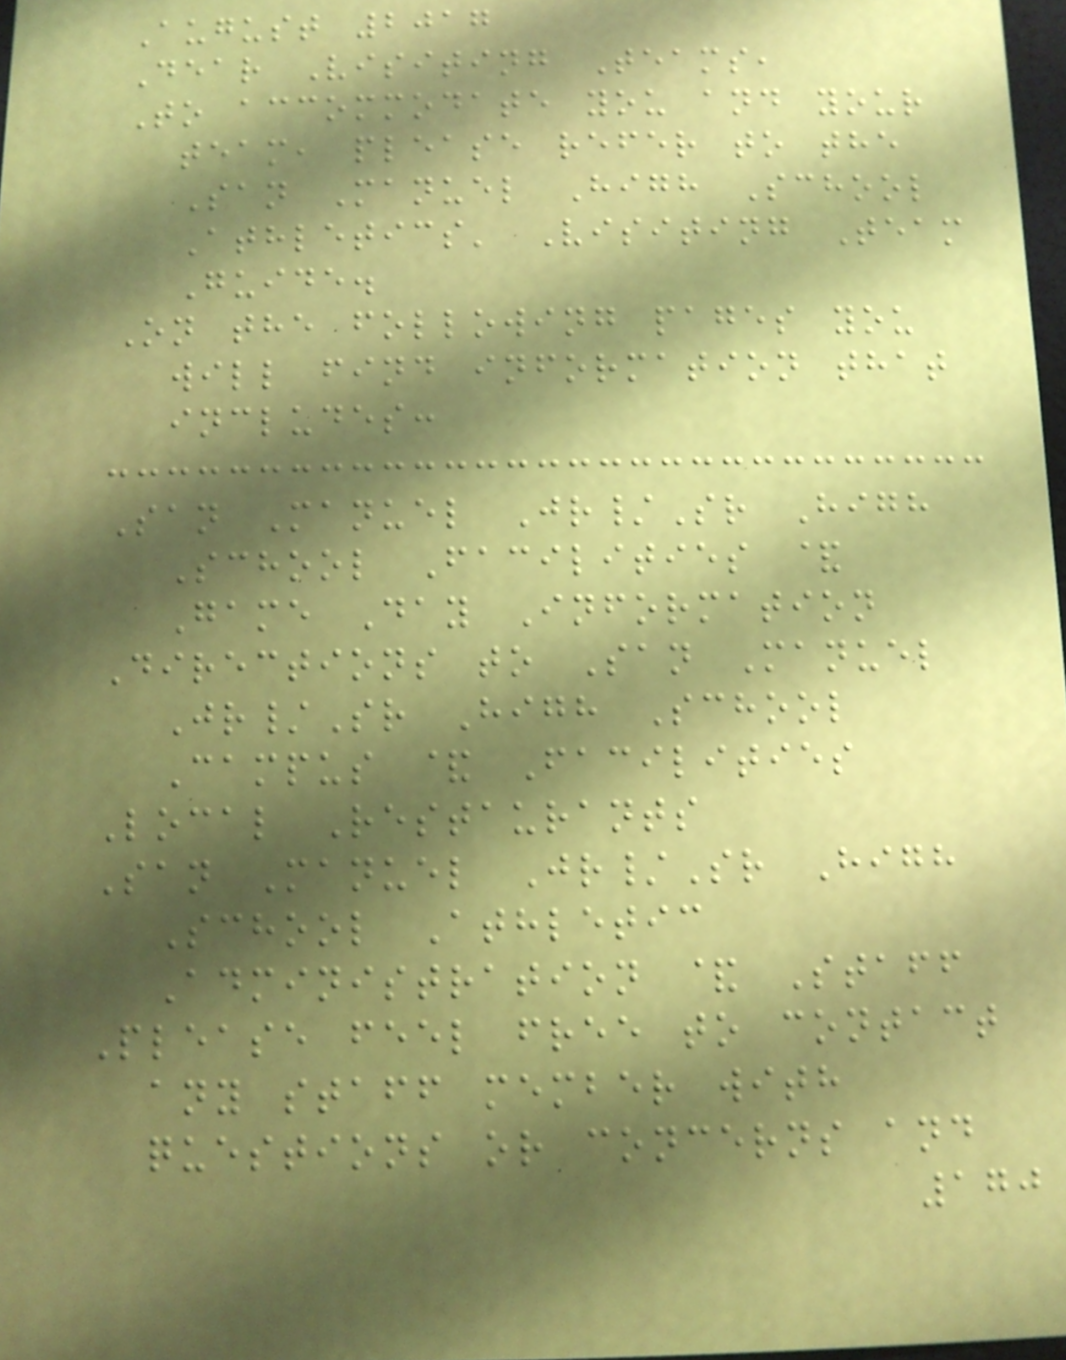August 2017
Dear Visiting Teams,
To accommodate you and your
team, please refer to the
San Manuel High School
Athletics' Visiting Team
Guide.
On the following pages you
will find information that
includes:
San Manuel Jr/Sr High
School Facilities &
Game Day Information
Directions to San Manuel
Jr/Sr High School
Campus & Facilities
Local Restaurants
San Manuel Jr/Sr High
School Athletic
Administration & Staff
Please feel free to contact
any staff member with
questions or concerns and
170
